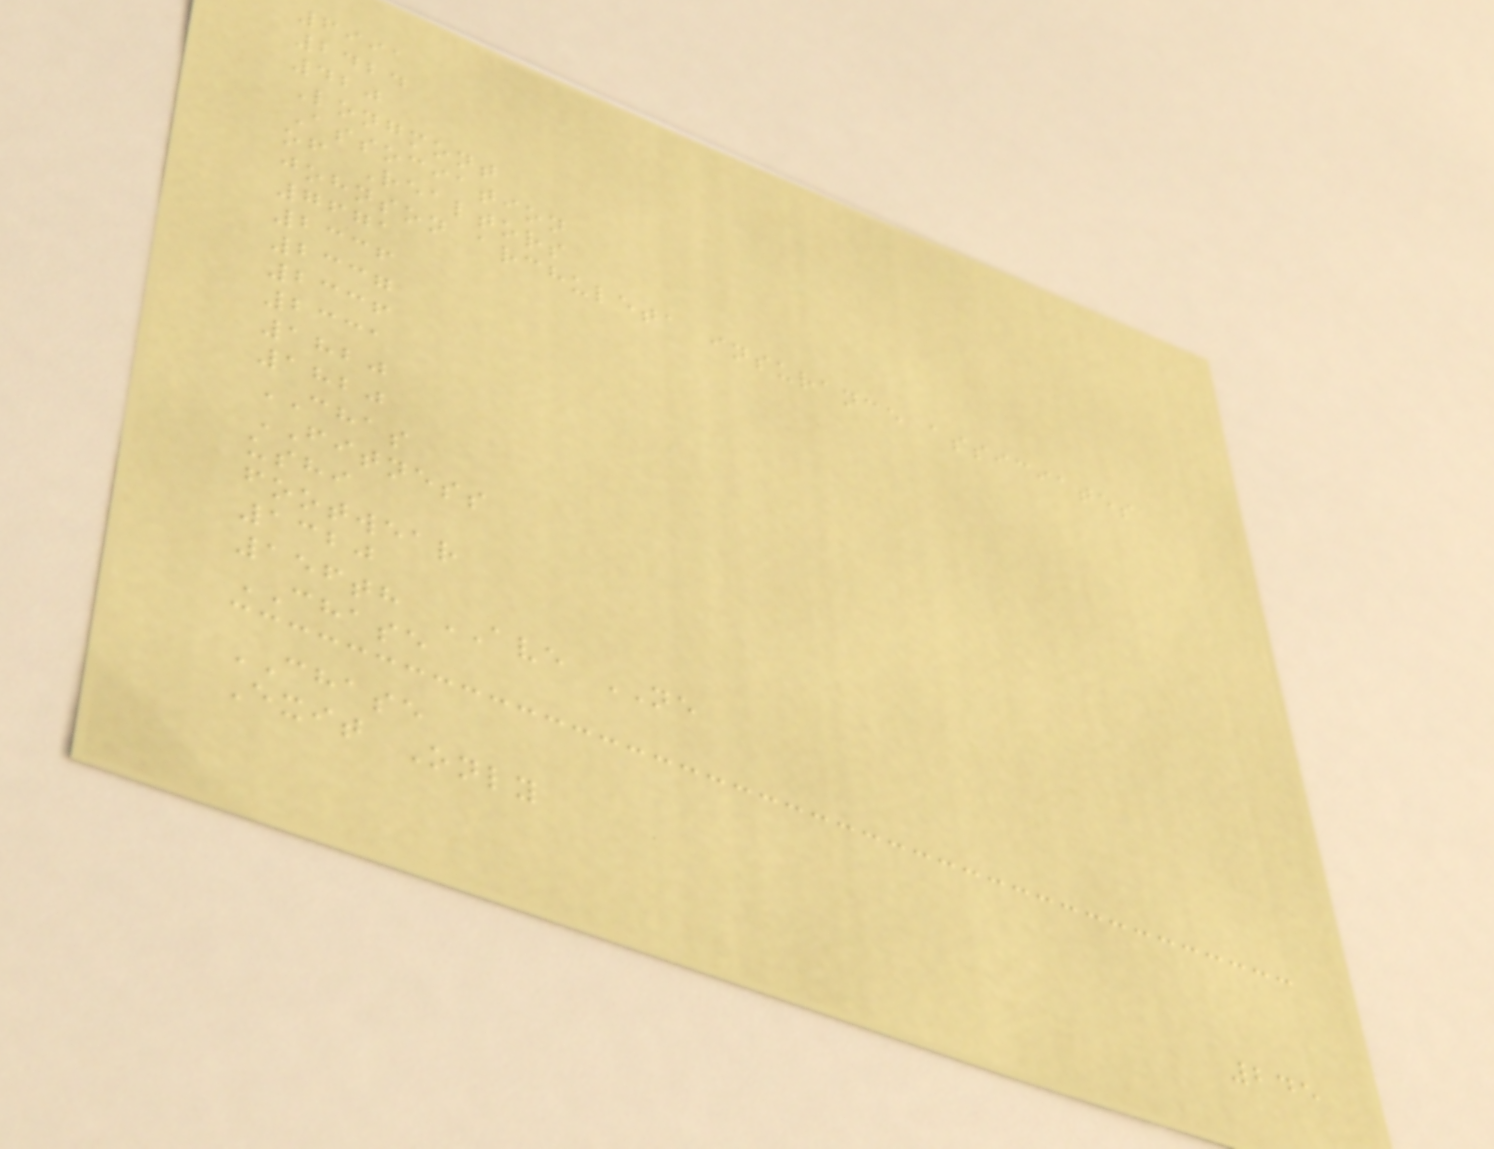6991
2424
420
Longmont
Association
of Realtors
johnson archuleta insurance assiciates
7671
2336
2337
2336
2331
1820
1820
CHAS
FITNESS
ushi
footwear
1320
156th AVE NE
CHASE
CHASE
Exit Only
245
